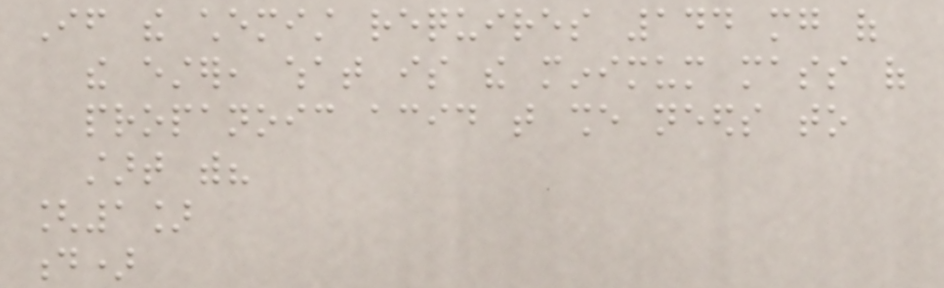If the chemist requires 144 mg of
the ester, what is the minimum mass of
propanoic acid that she needs to
start with?
[1]
d)
